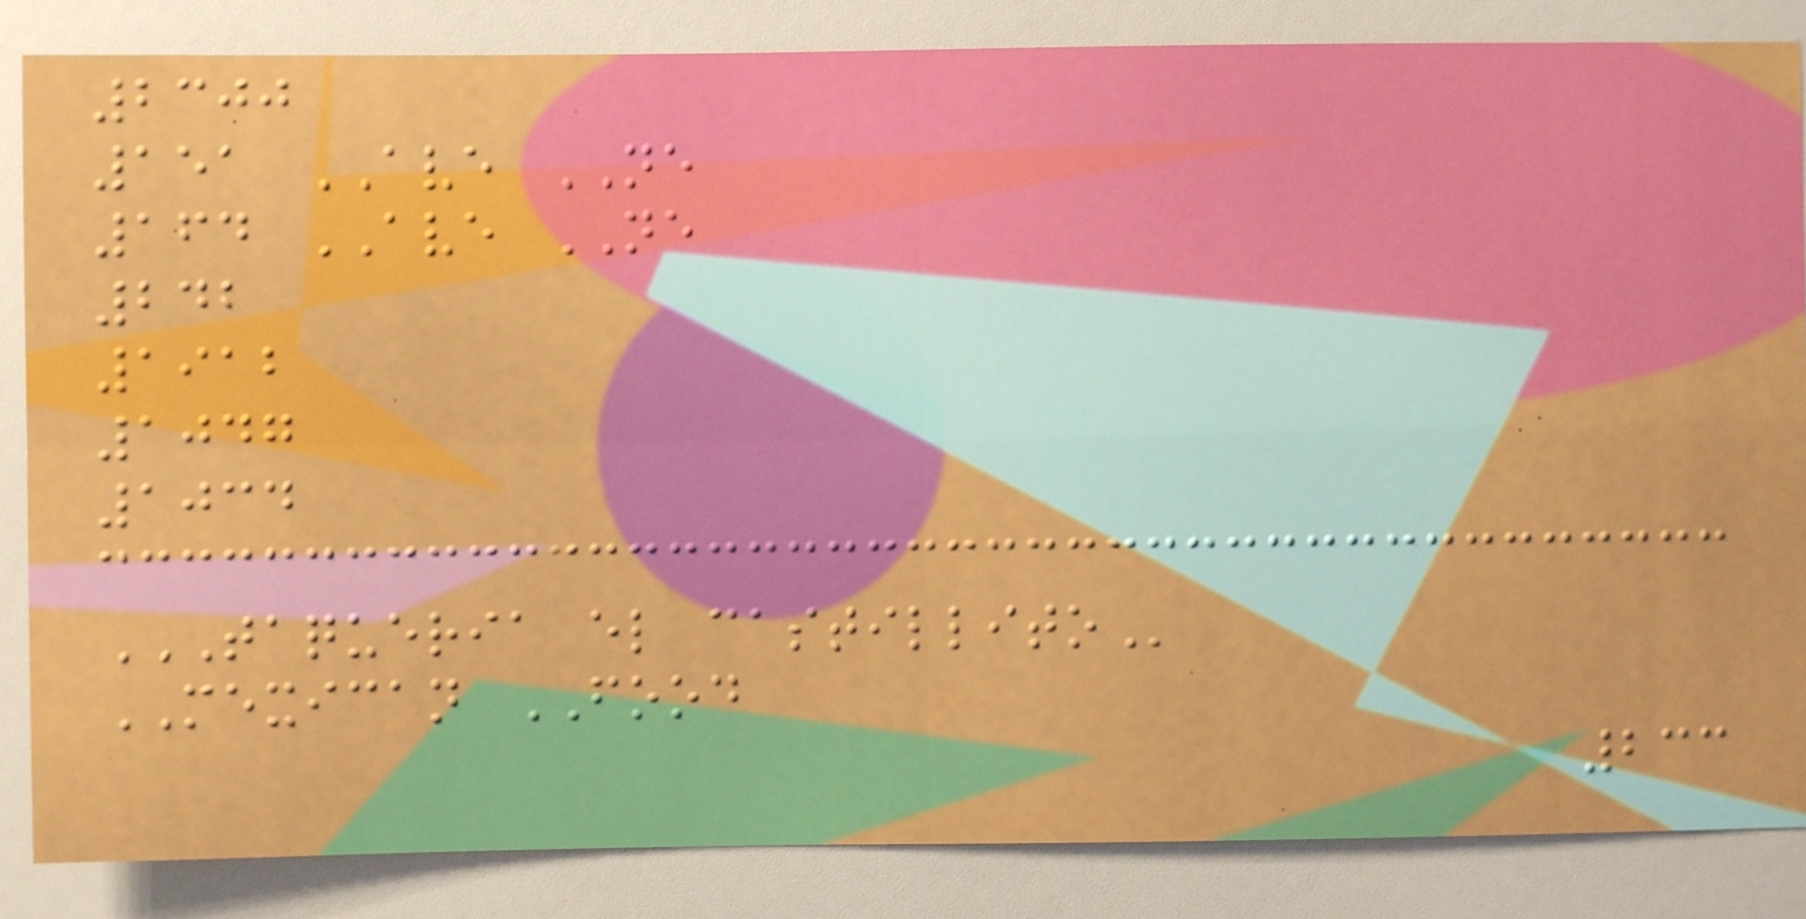2300
151 AVE NE
164 AVE NE
242
1912
1047
1034
TAQUERIA EL CASTILLITO
MEXICAN FOOD
233
